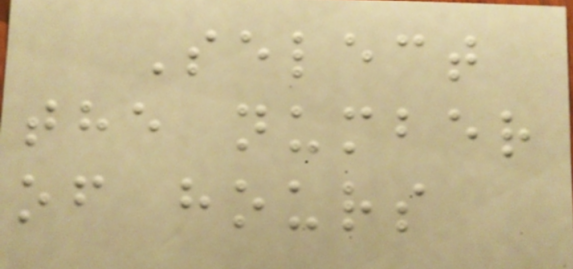Select
the number
of hours
